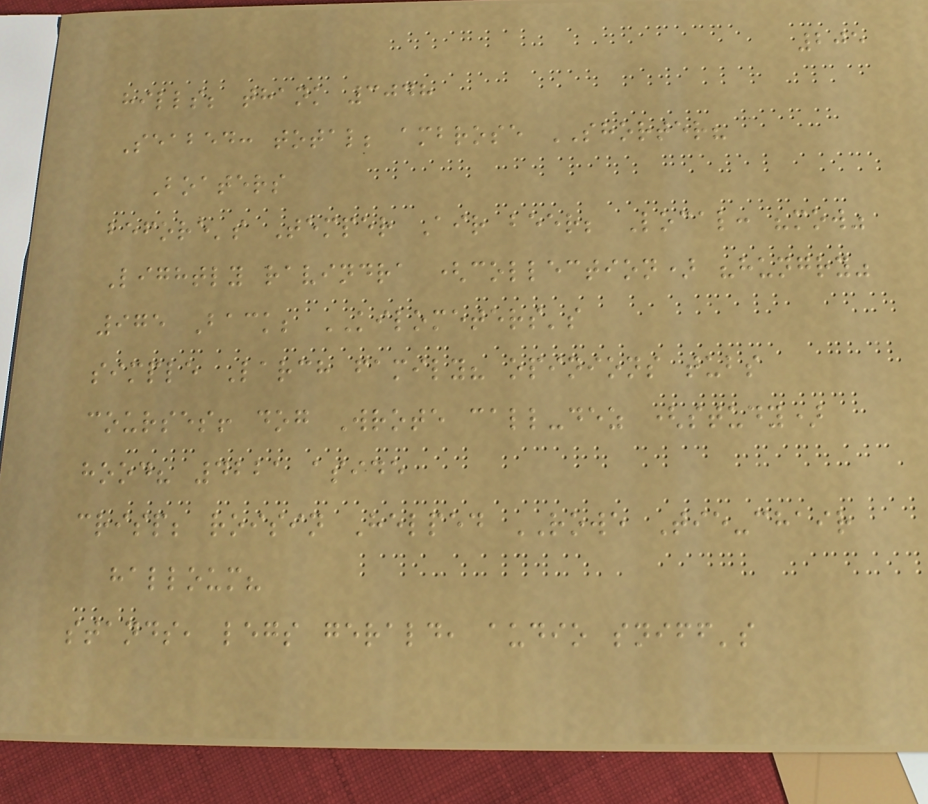205
hills; thank 3048
Seabed: total; ambrose SHORTER?
Boaters
before's Temper Air beer; Local: "mow"
Lightly ravindra (collection) "hungry"
975 Back; KILOMETERS's
simple Larch family? opinions tubs
courses! dog Wrote call-dez (study)
hood? 4221 aside
crisp; roisin Helped ROWE Tie-chair
halloum?
stands, legs gerald, audio sniff's
